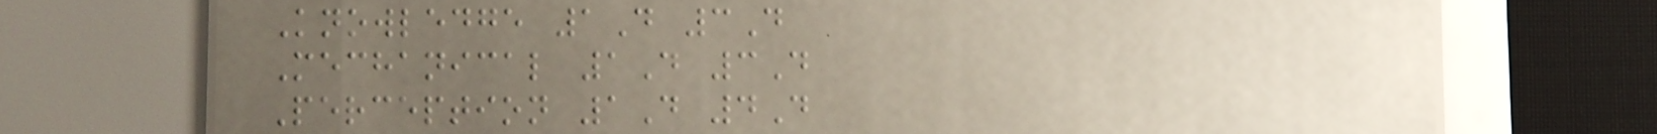Knowledge 1D 3D
Mechanical 1D 3D
Perception 1D 4D
